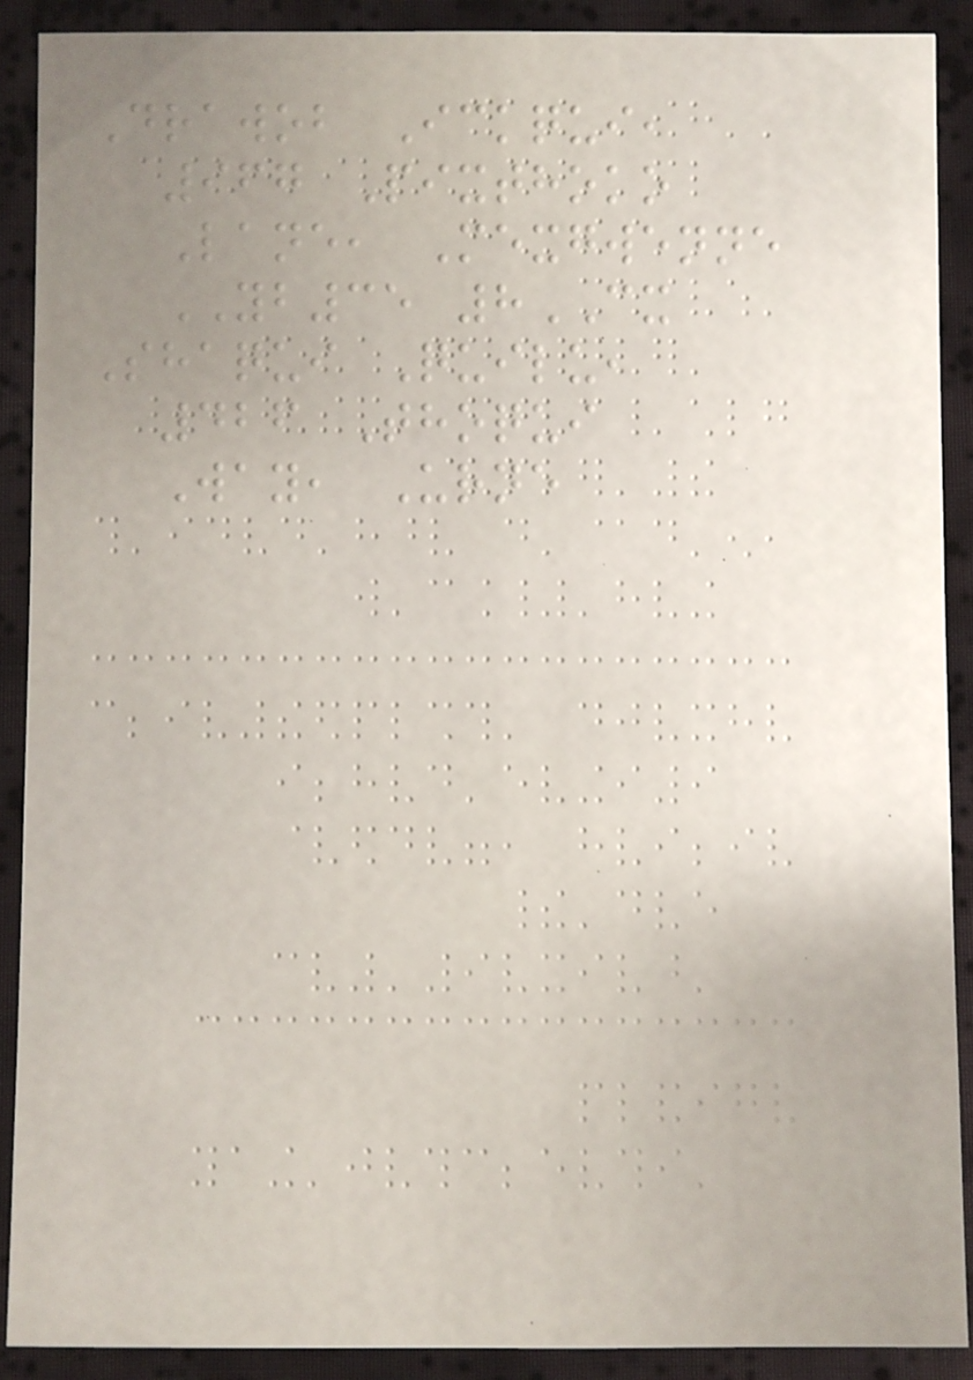Drawob Ickqui,
967 Pixthoko
Lane, Mexgwenne
YB35 8CX
Shaqui Quilu,
426 Thoqui
Way, Urne
